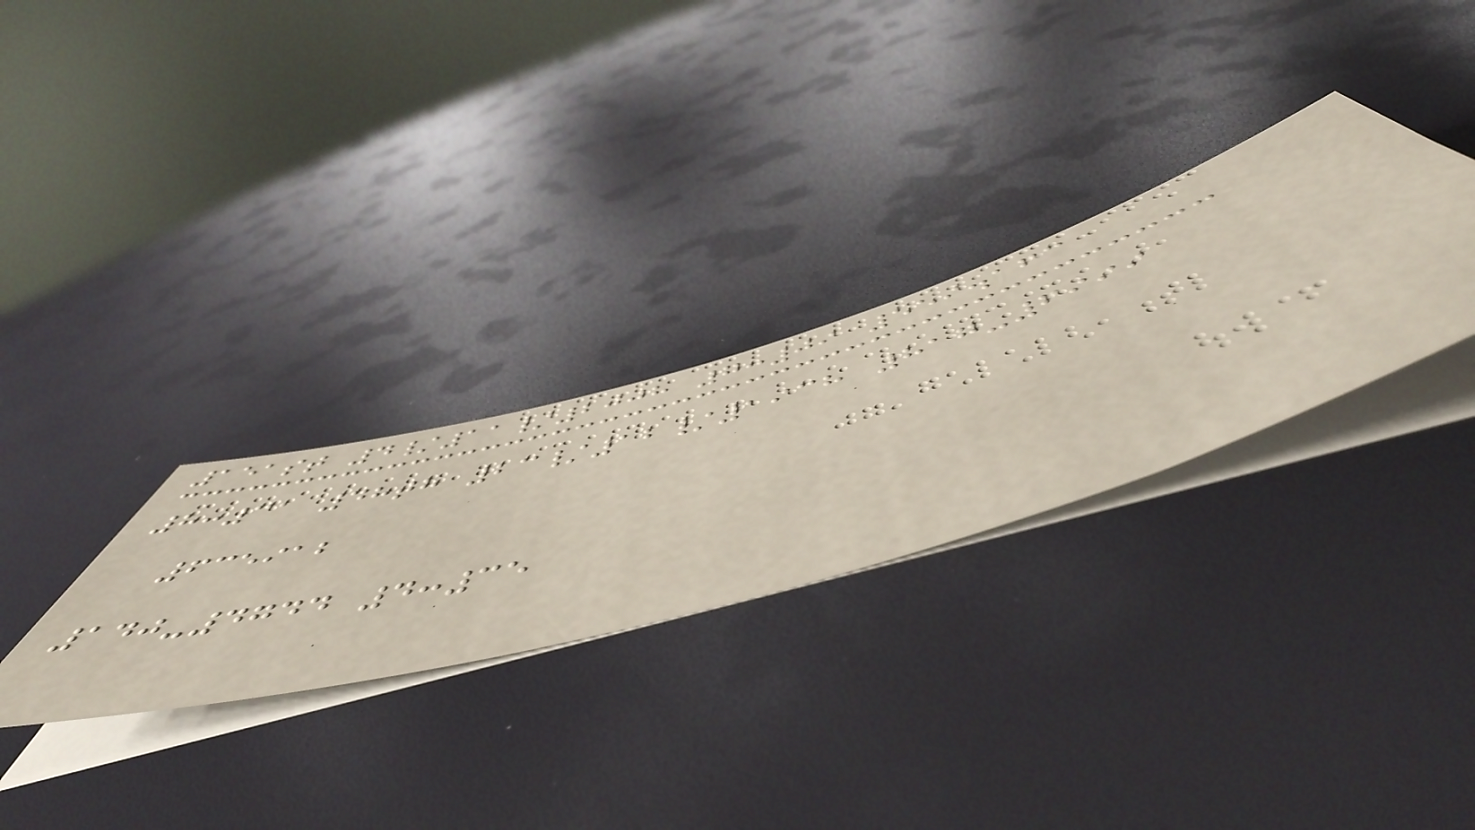151st 4/11/2008 7:09 559.163
8:31 48th 23/12/1938 817-6999
635912
140-4744 4:35
